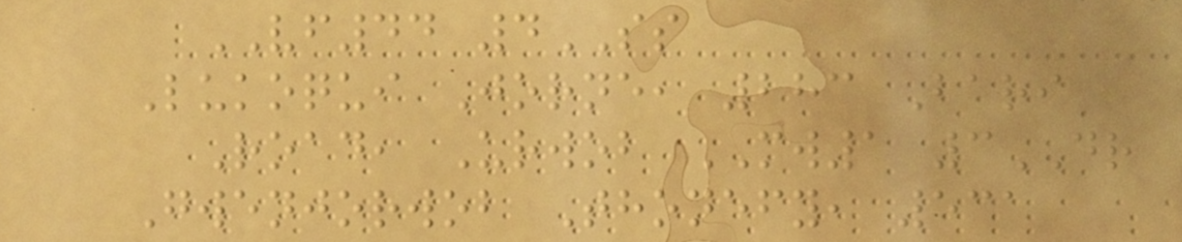VF44 4SS
Lukoqui Jorne, 283 Bari
Road, Urwob MW1 3DR
Gwenjorwob Thonefy, 531
